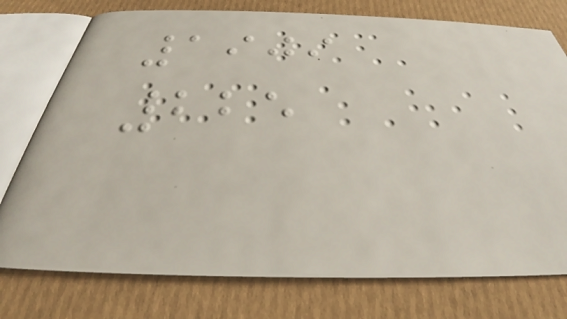1909
225
